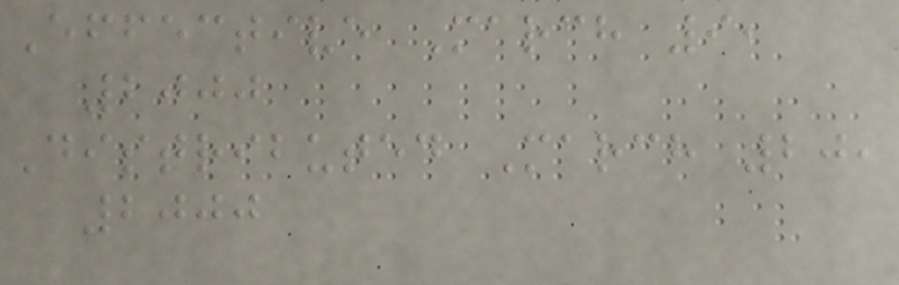Effective March 9,
2000
Distributed March 20,
2000
